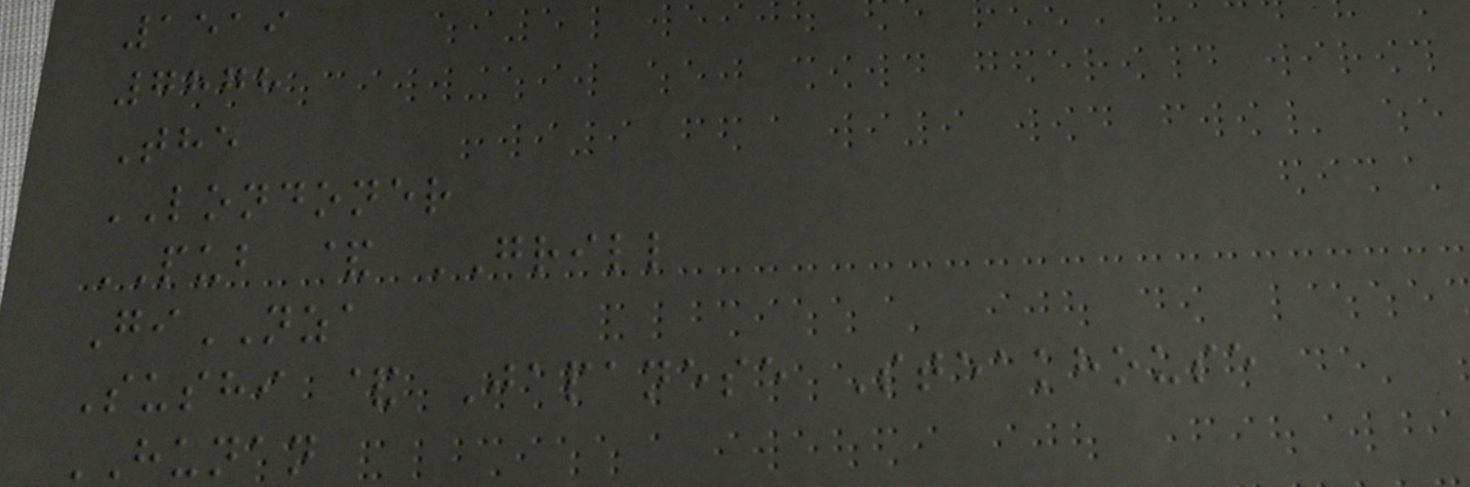1519
7878
The
LONDONER
PUB & GRILL
GiNZA
Sushi & Japanese Steakhouse
HUNAN
